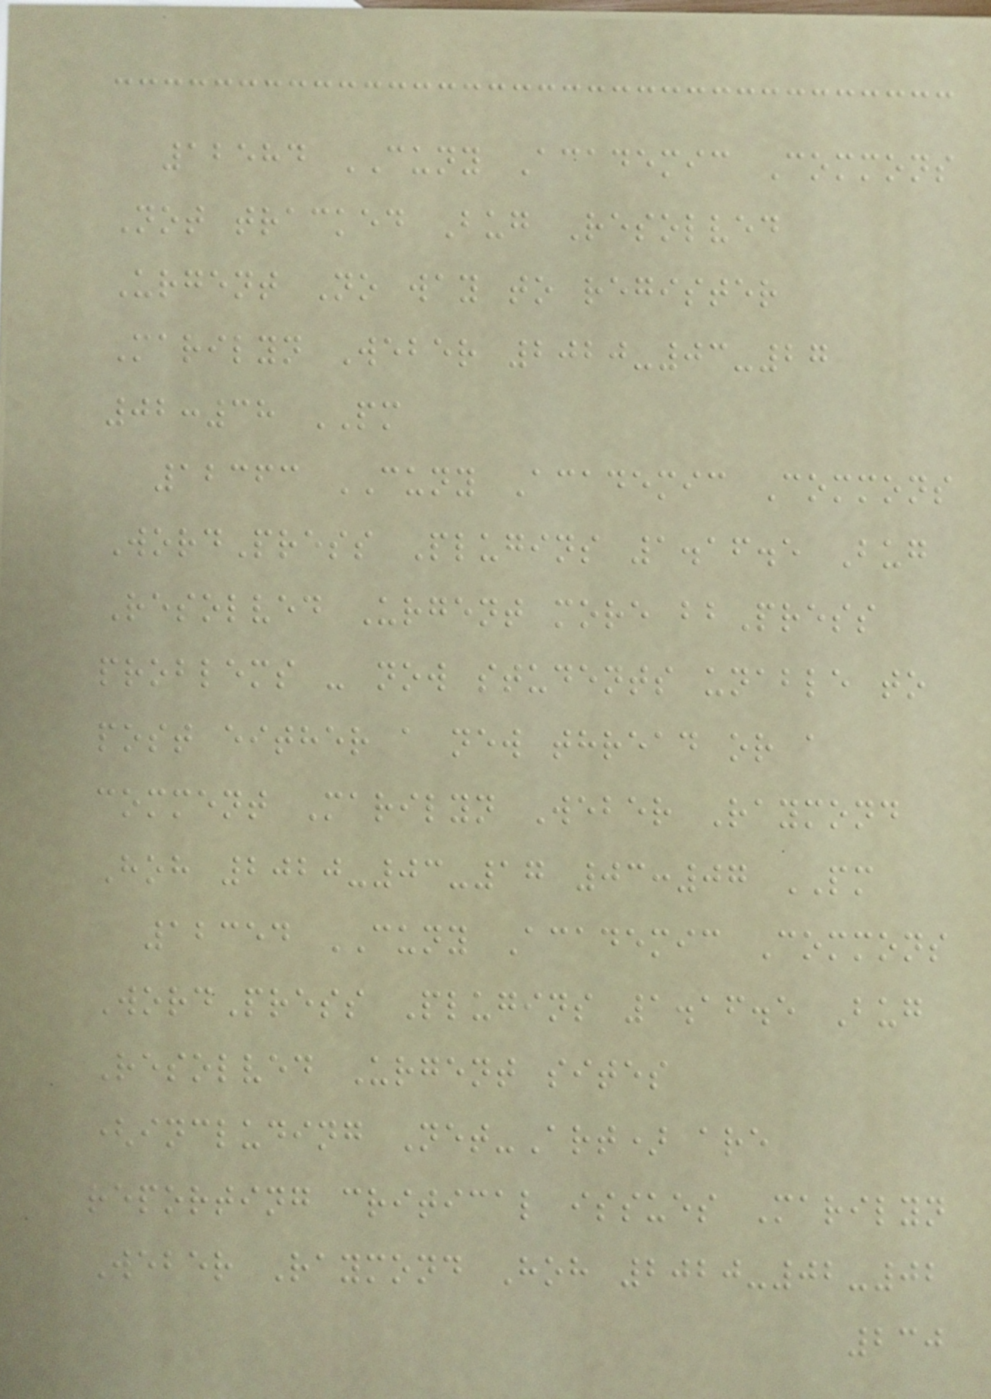12584 CUNY Academic Commons
Not tracked Bug Resolved
Urgent No way to register
Marilyn Weber 2020-03-27
02:38 PM
12363 CUNY Academic Commons
WordPress Plugins 1.16.5 Bug
Resolved Urgent more bbPress
problems - now students unable to
post either a new thread or a
comment Marilyn Weber Raymond
Hoh 2020-03-17 03:07 PM
12354 CUNY Academic Commons
WordPress Plugins 1.16.5 Bug
Resolved Urgent sites
(including Net-Art) are
reporting critical issues Marilyn
Weber Raymond Hoh 2020-02-02
230
